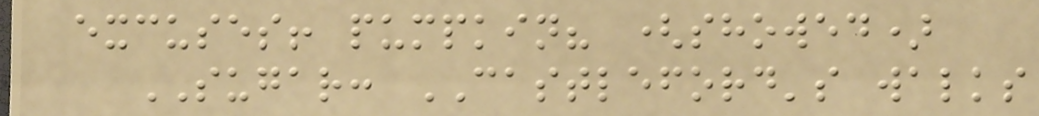excuses! pumpkin? (showed)
SUGAR: CASTLEFORD's walks
